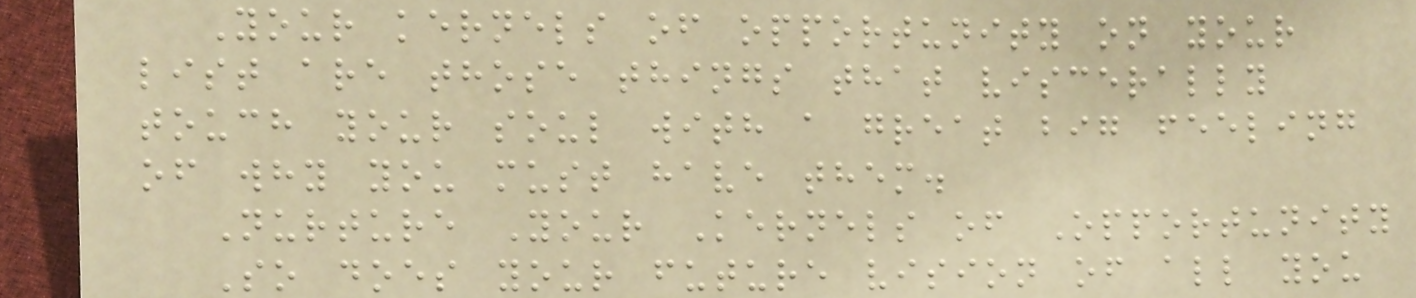Your kernels of opportunity on your
list are those things that viscerally
touch your soul with a great big feeling
of why you must have them.
Nurture Your Kernels of Opportunity
So does your future vision of all you
